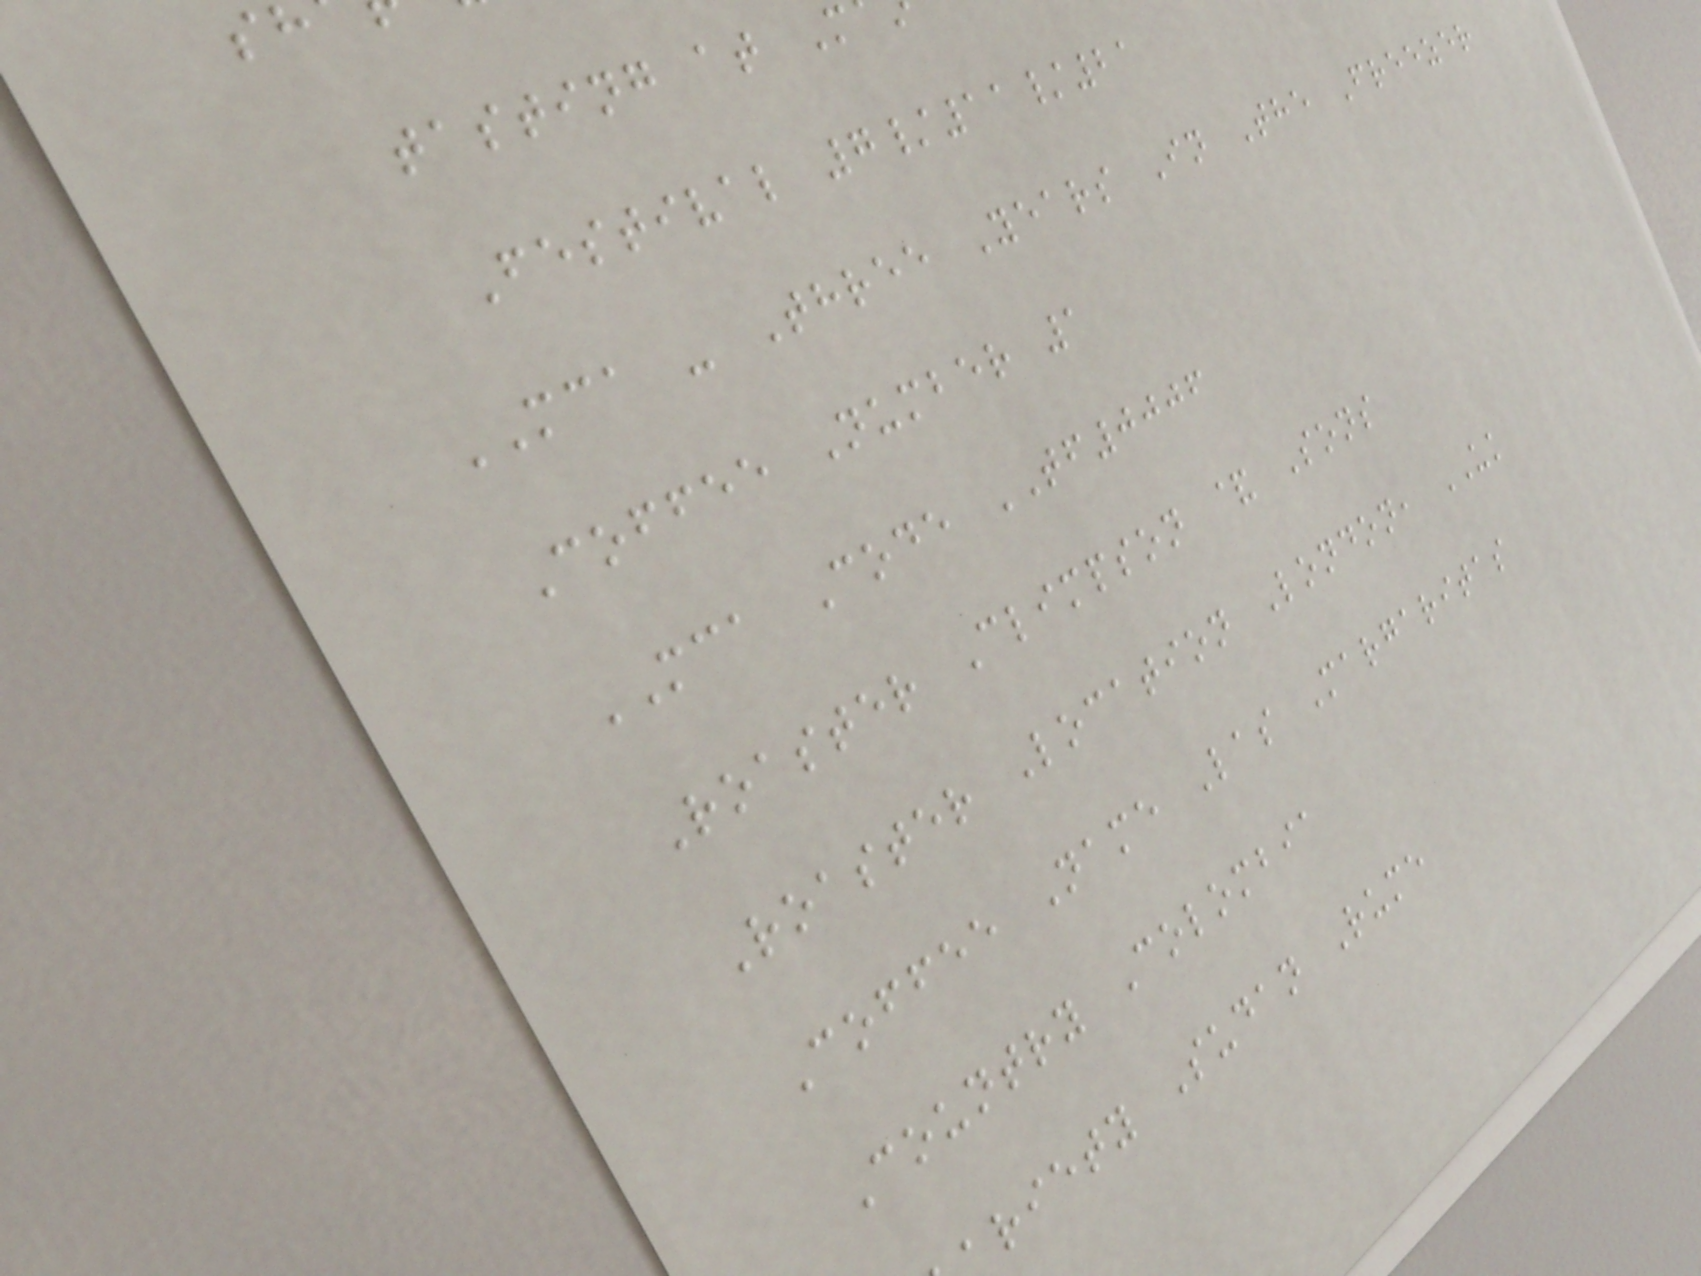tasting at M
Festival 7/11/21
MCA - Three Years In The Freezer
Coffee Number 1
MCA Code TF0006
Roaster Climpson & Sons
Roaster Location London, UK
Coffee Name Las Margaritas
Country Colombia
riety Sudan Rume
